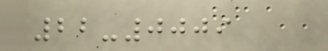22-0009
